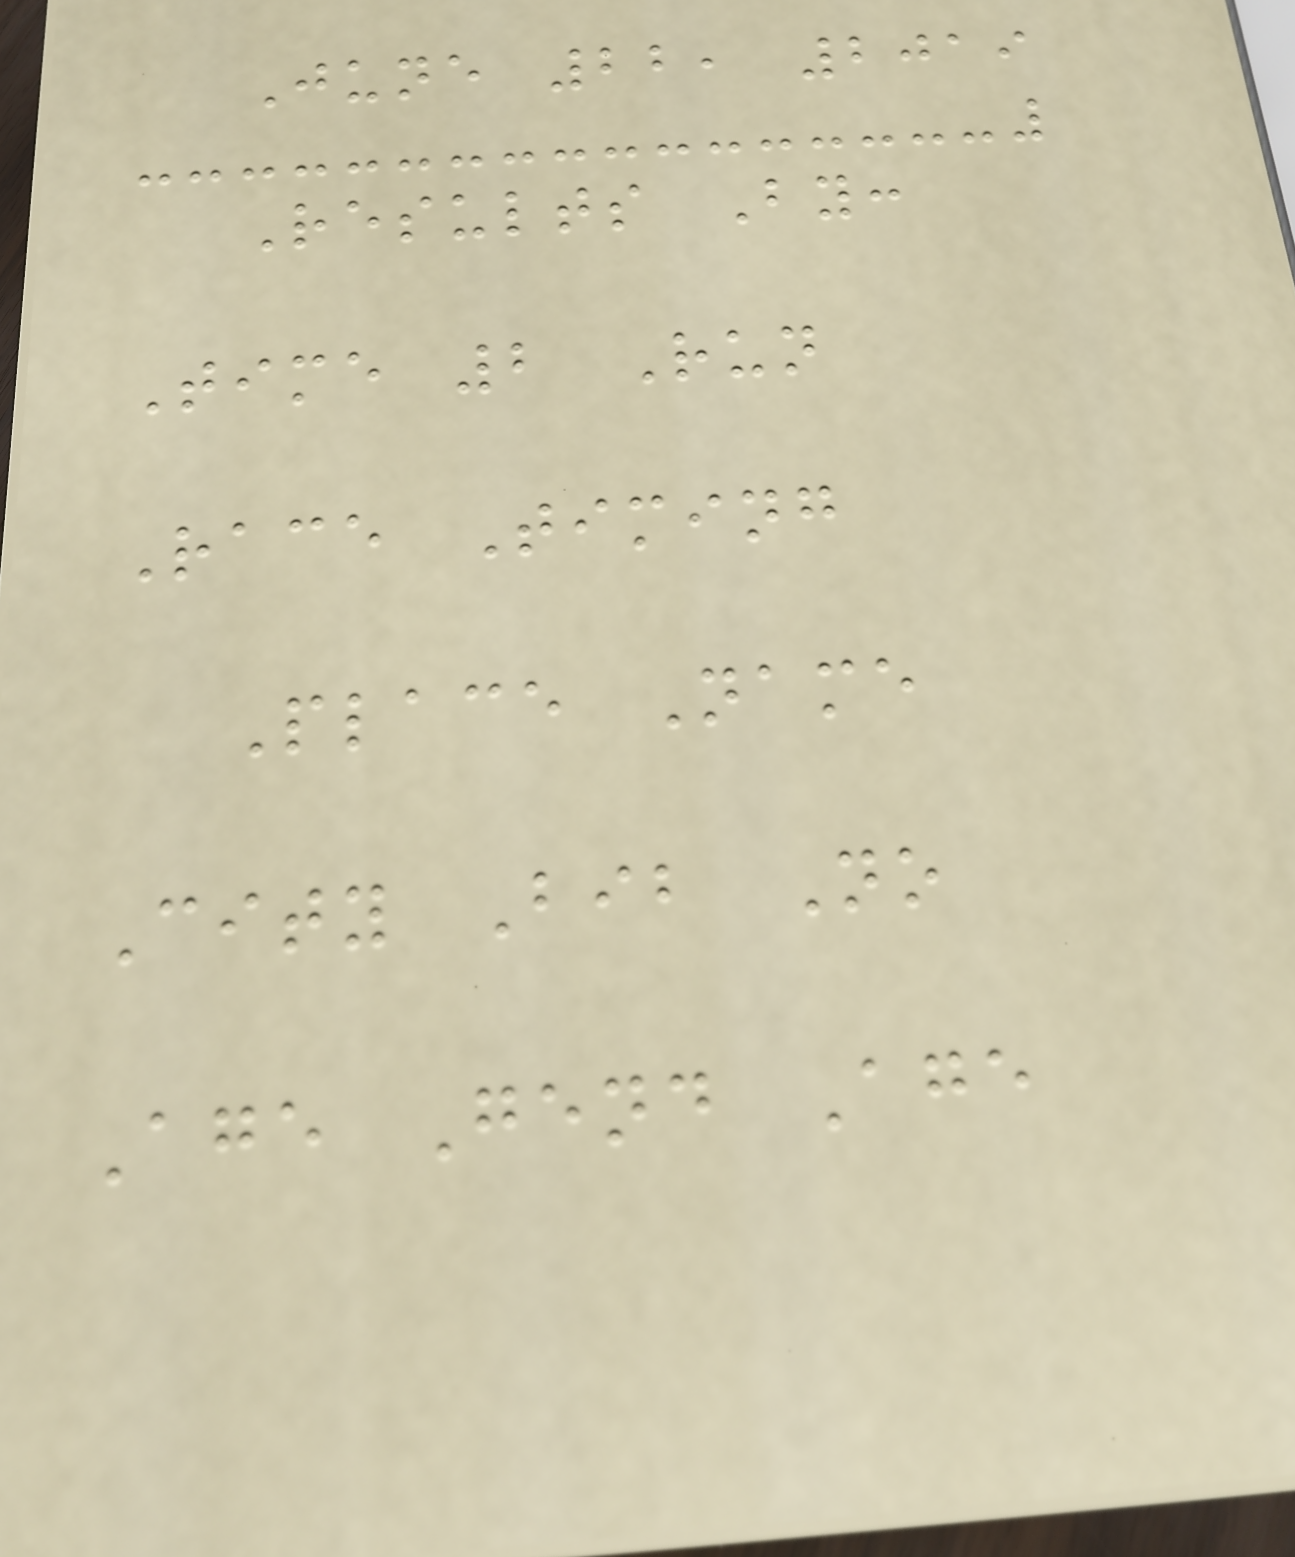June 22, 2019
Results By:
Time 2 Run
Race Timing
Place Name
City Bib No
Age Gend Age
